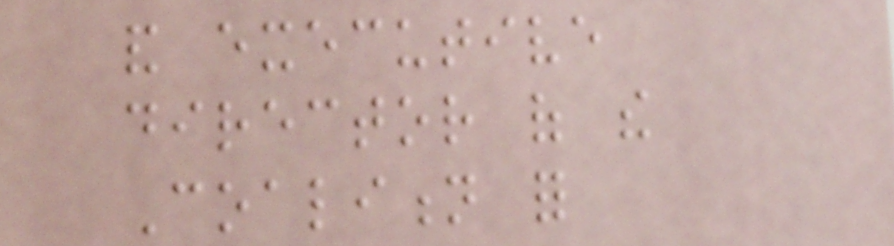and executive
director of the
Coalition for
